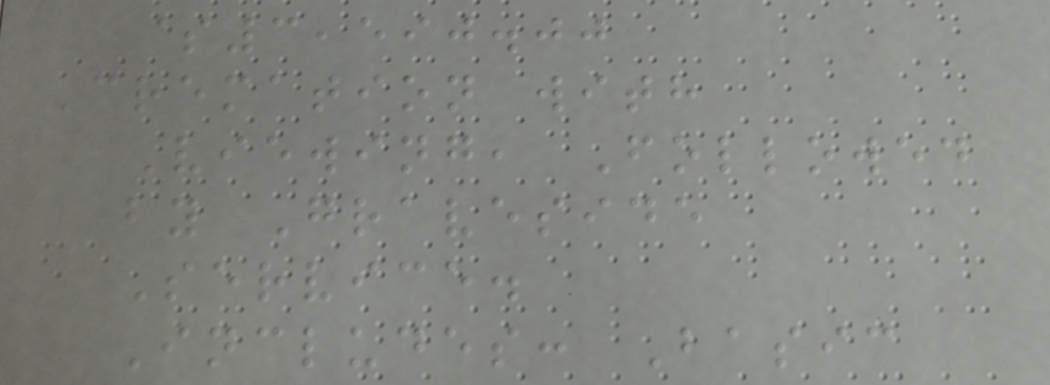$3,590.00
Cremation with
Viewing, Followed
by Graveside
Service.
Includes: Basic
